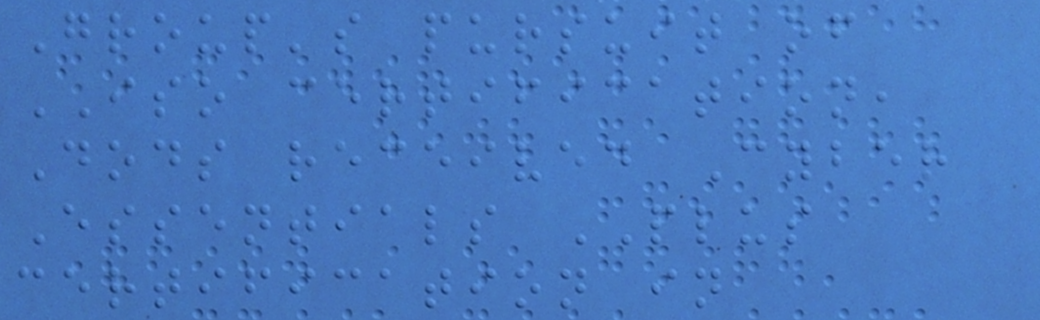Group's pursuit of
ISO certification,
Dods received Cyber
Essentials PLUS
certification in
